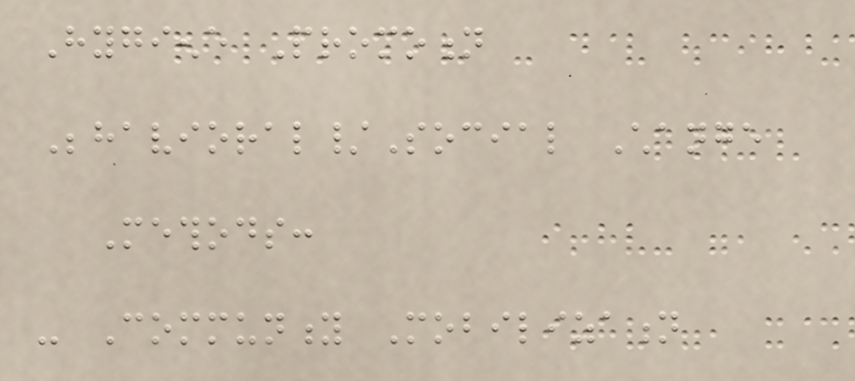Hygiene Promotion
Behavioral/Social Change
Methods:
- Community Mobilization
